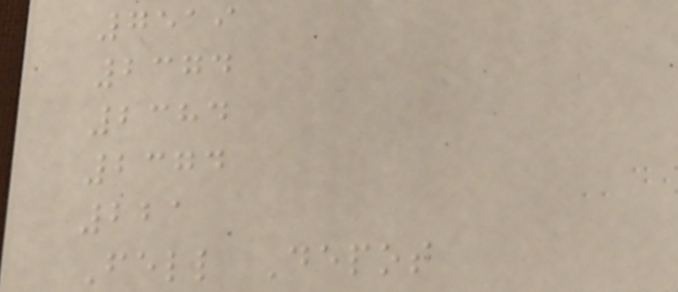7519
2374
2384
2374
221
Fell Depot
